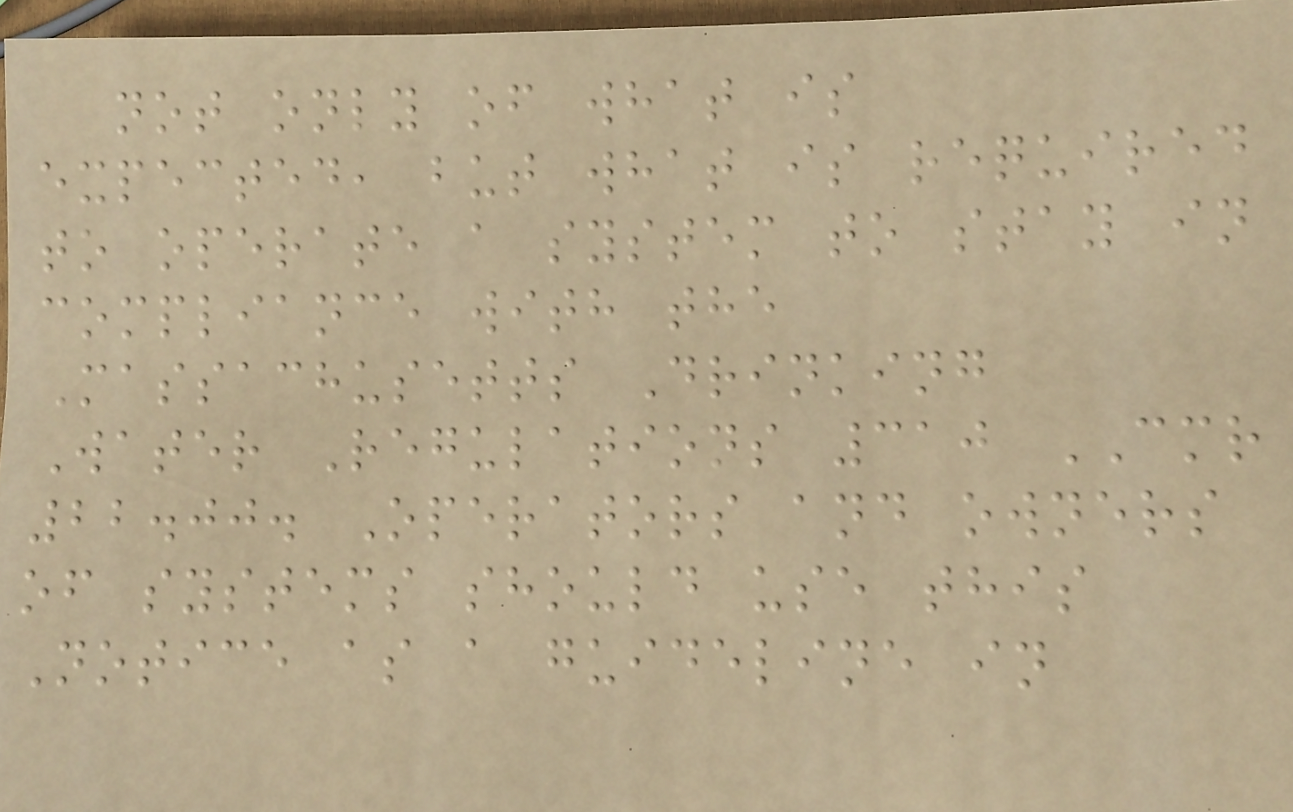not only of what is
expected, but what is required
to operate a system to stay in
compliance with the
Massachusetts Drinking
Water Regulations 310 CMR
22.00. Operators and owners
of systems should use this
Notice as a guideline in
